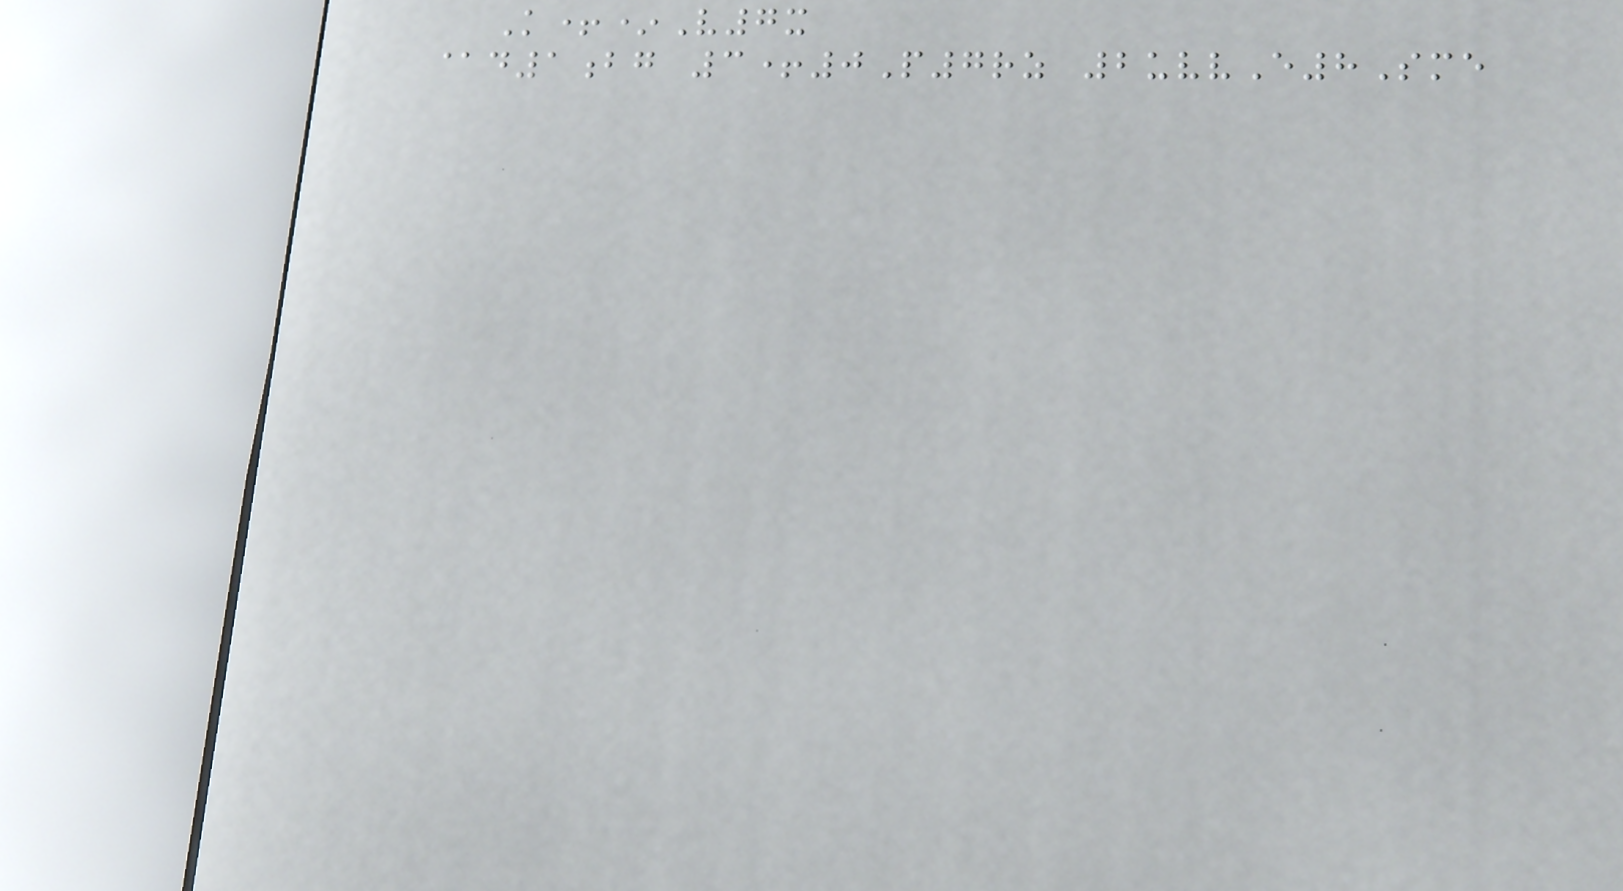K+*V7x
@d1bg 3+0P7rz 2uvvE8Sme
